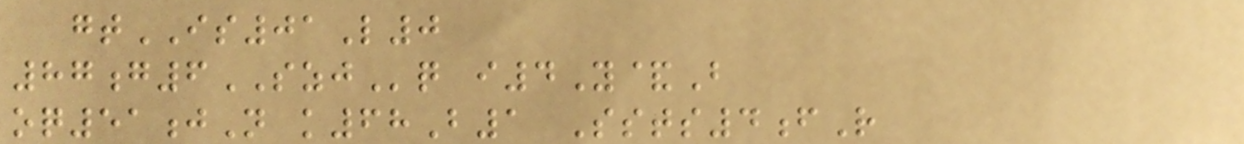gtIS01L0
87g6SZJq i4Y&B
oq51jN k68B1 Ssts4fR
